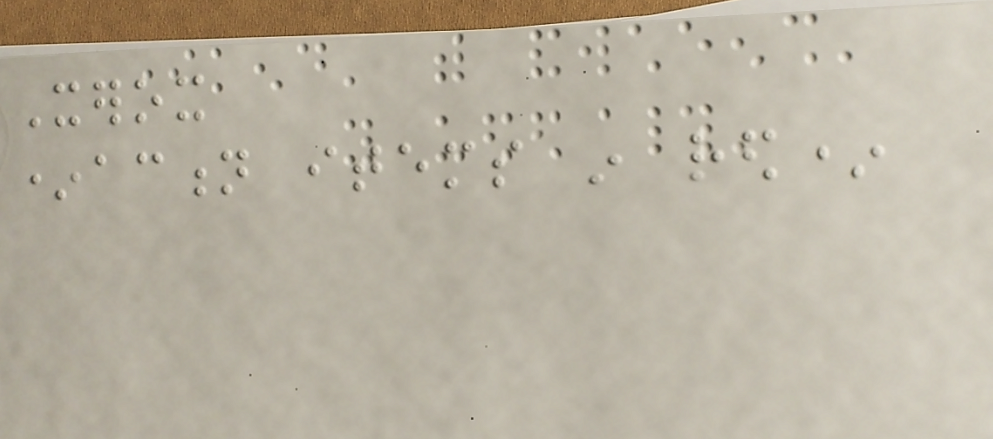Xerox
*action items in red*
